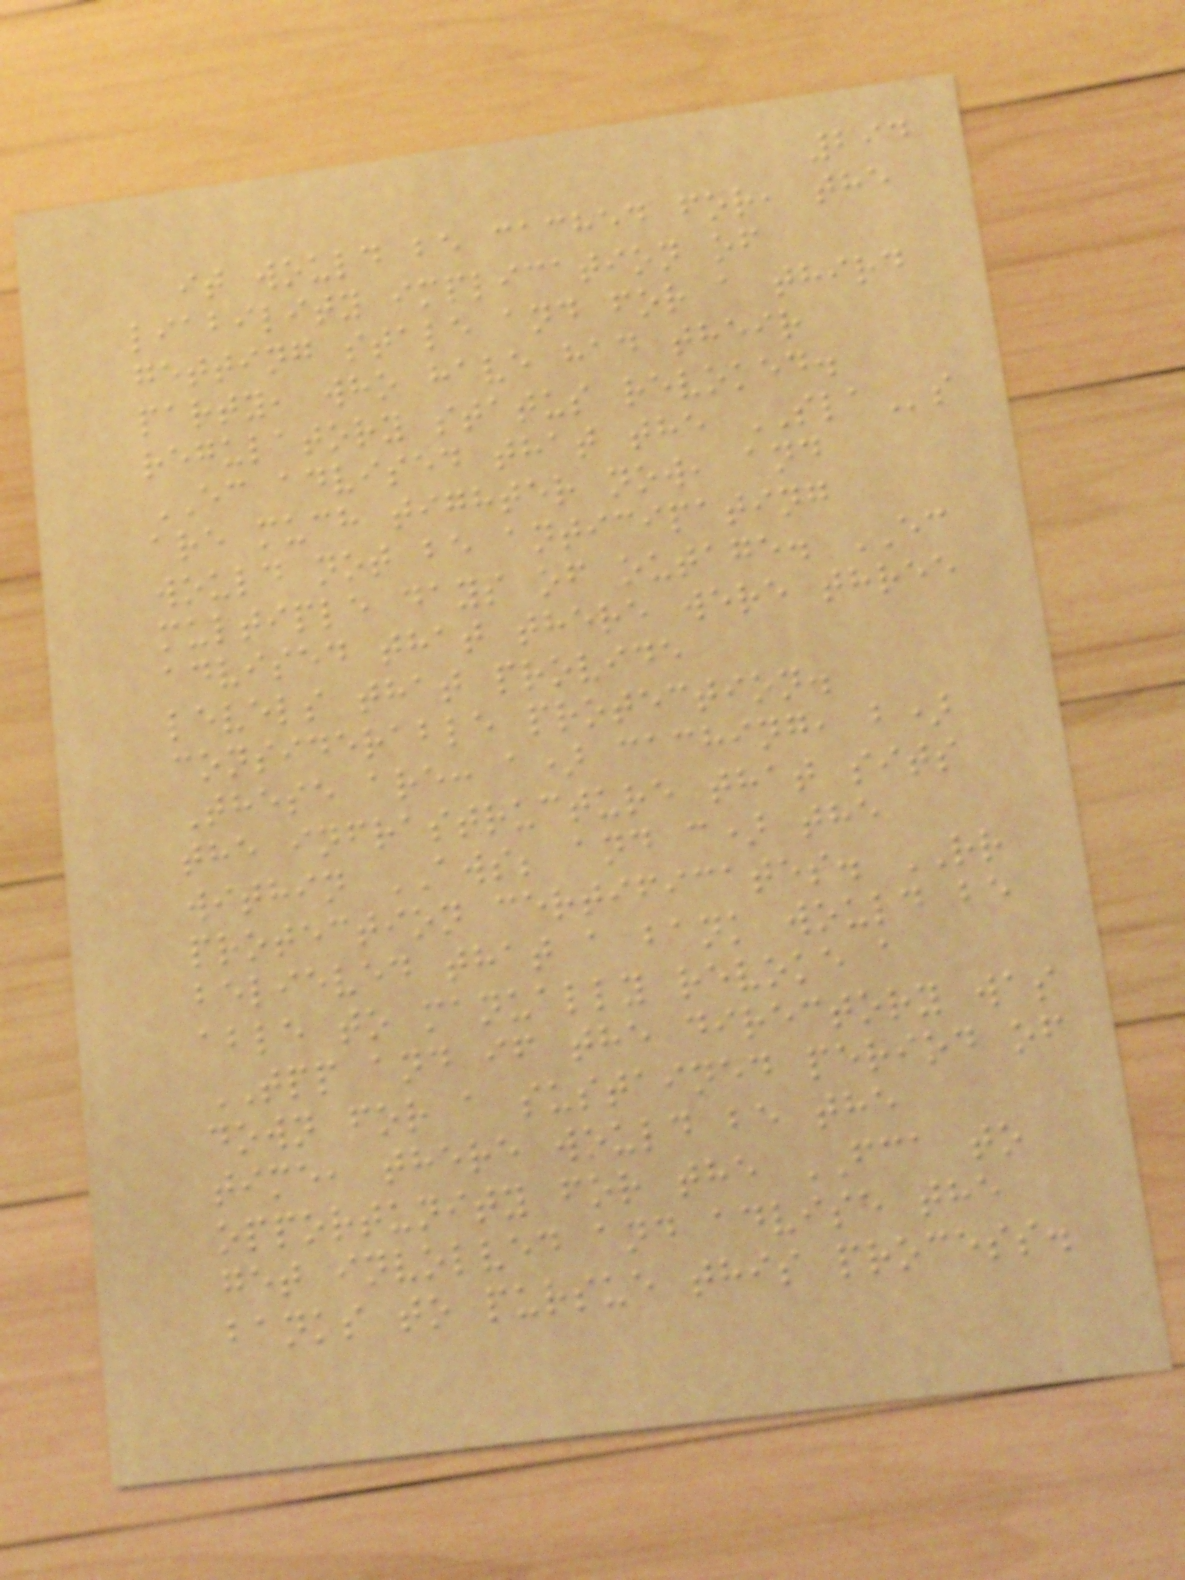294
it would be cached for, the
liability implication of
getting stale and for a third
party, who have had their
regulatory status revoked.
EC advised that the SLAs
are much tighter now, and
would not be anticipating
multiple days of outage. EC
advised that there were three
levels that provide
considerable protection.
These are: a) caching, b)
the infrastructure that sits
within AWS; and c) the
protection certificates. RR
believed that a bank would be
able to manually revoke a
TPP and if the directory was
down for a sustained period of
time, there would be the
opportunity for the FCA to
get involved and advise the
banks to pursue this process.
